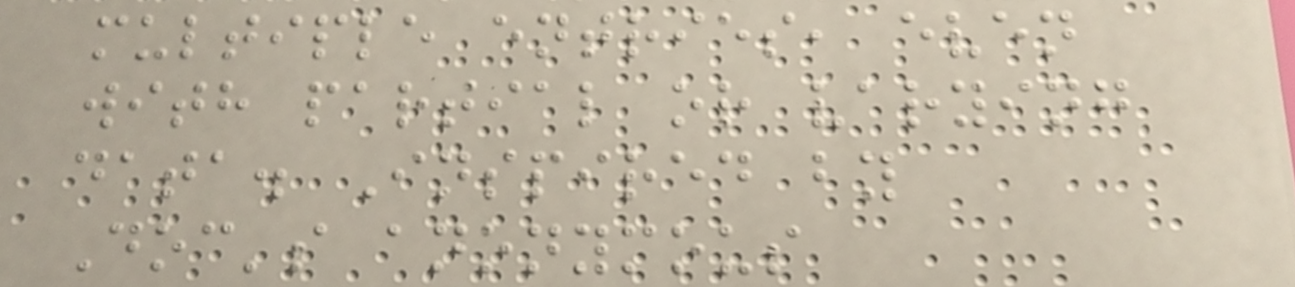multiple entries, even
with partial or varying
data. Inspired by
Doc's anonymous
